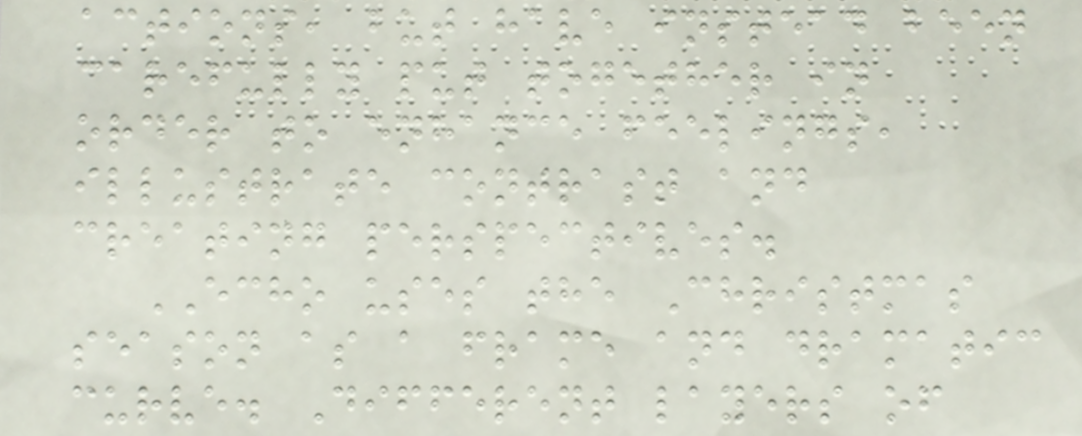actions, but have instead been
carefully put together in
order to enhance feelings,
illustrate contrast and
creating perspectives.
ECHO uses the Christmas
season as a frame and dramatic
curve. Different layers of
